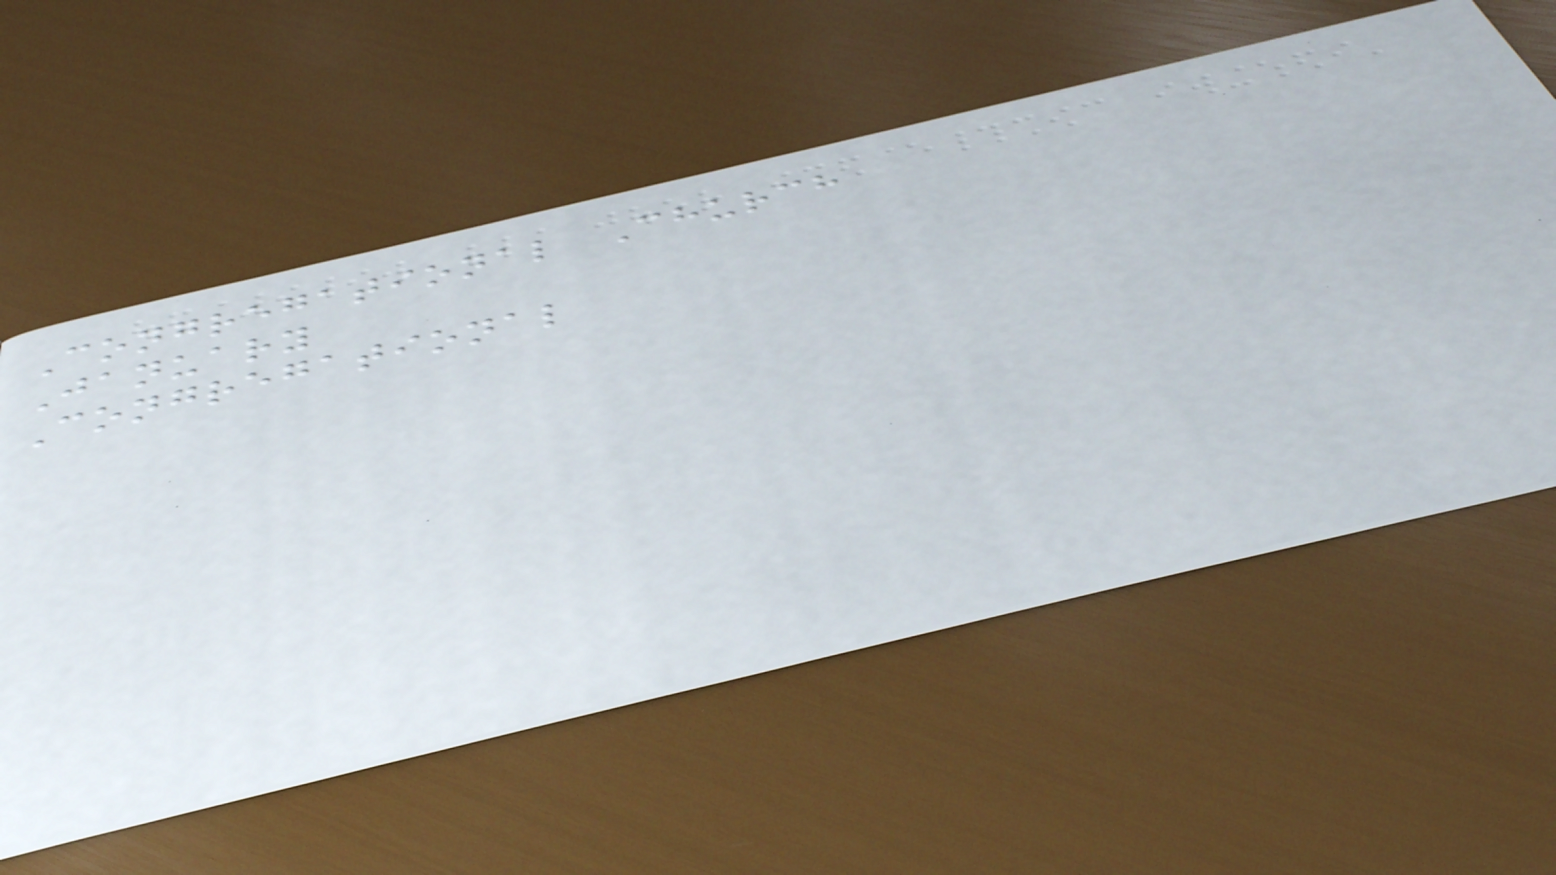Congregational Church
January
Congregational
